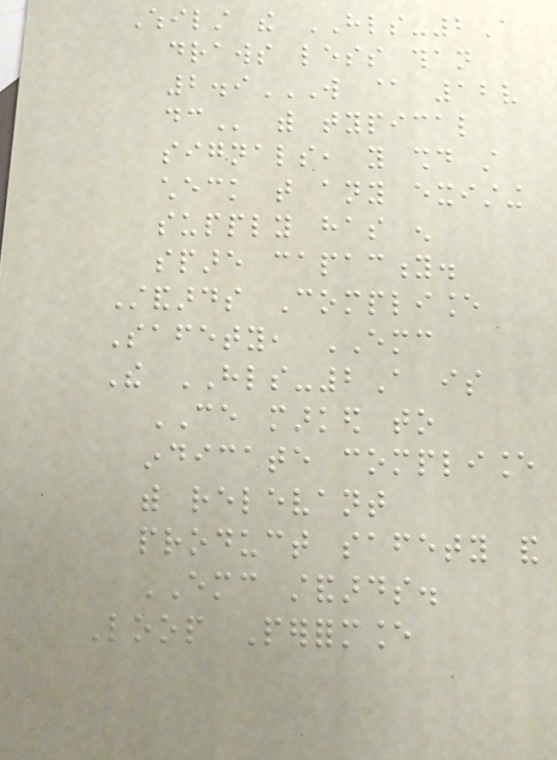Whilst the HLS-2A
draws less than
2.9W @ 12V
DC with typical
signals, you should still
check that any existing
supply has enough
spare capacity.
Standards Compliance
Safety, EMC
The HLS-2A is
CE marked to
indicate compliance
with relevant
product safety and
EMC standards.
Loop Performance
